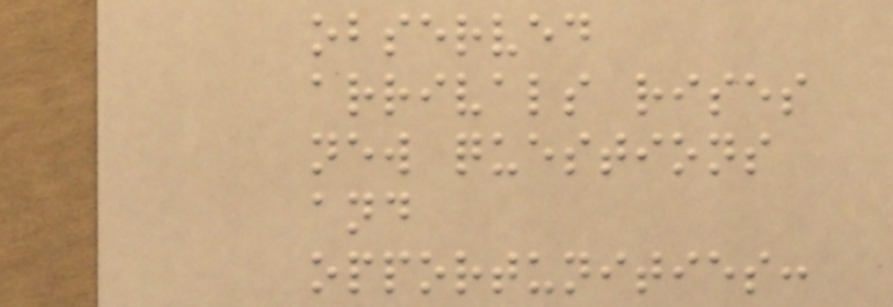observed
arrivals rises
new questions
and
opportunities:
